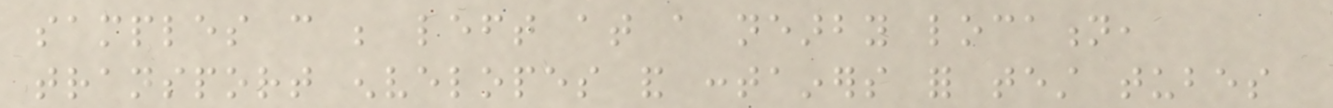samples can be left at a nearby location,
transport envelopes and containers for test tubes
